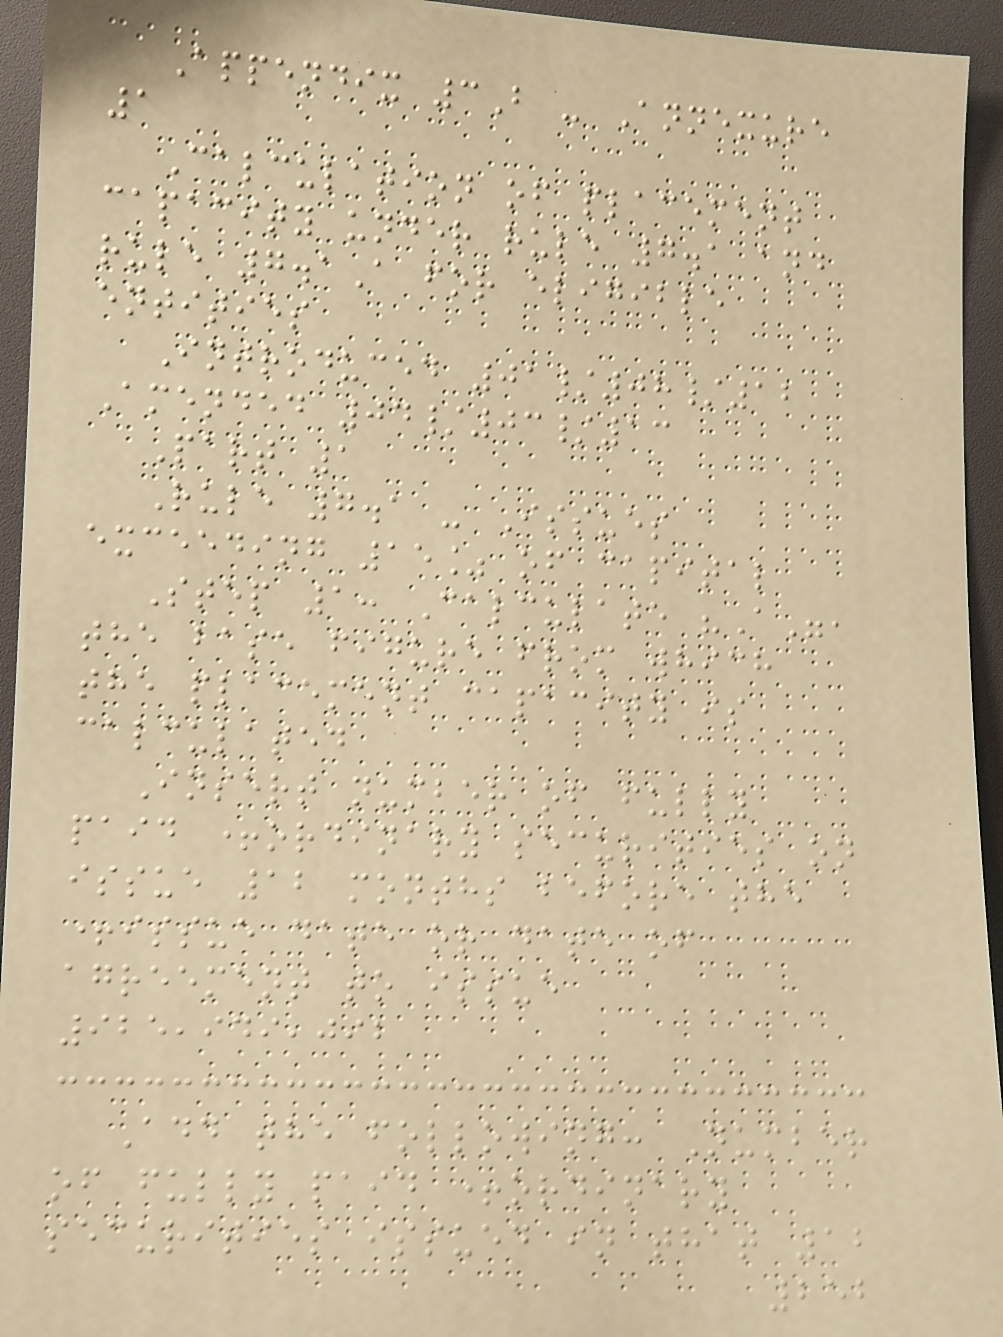Appendix 3B - Annexure
1
Calculation of placement
capacity under rule 7.1 and
rule 7.1A for eligible
entities
Introduced 01/08/12
Amended 04/03/13
Part 1
Rule 7.1 - Issues
exceeding 15% of capital
Step 1: Calculate "A",
the base figure from which
the placement capacity is
calculated
Insert number of fully
paid +ordinary securities on
issue 12 months before the
+issue date or date of
agreement to issue
925,949,092
Add the following: Number
of fully paid +ordinary
securities issued in that 12
252
